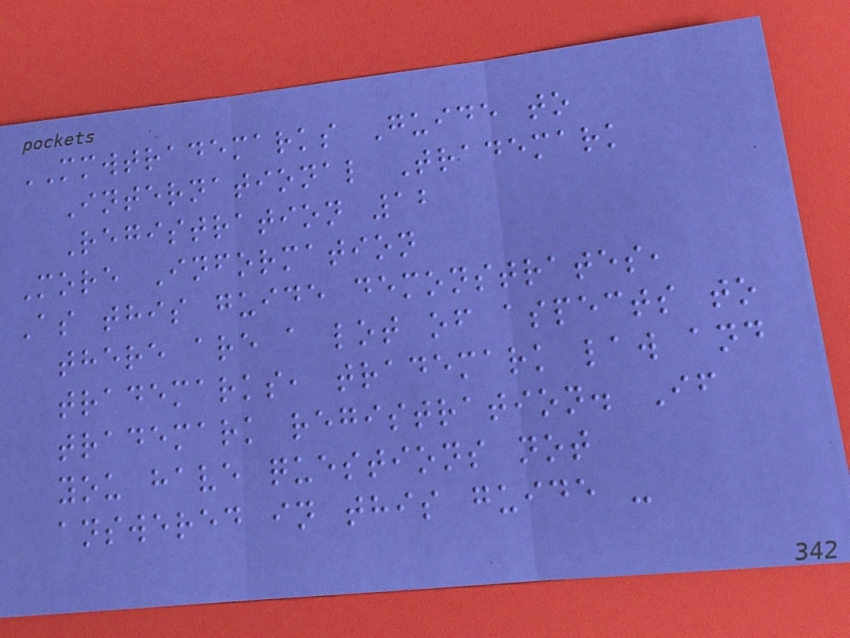MMWTRADEMARKS Guide to
International Trademark
Registration 12
More Information
As this guide demonstrates,
there are a lot of aspects to
trademarks, trademark law and
trademark registration. If
you have questions not
answered in this guide -
